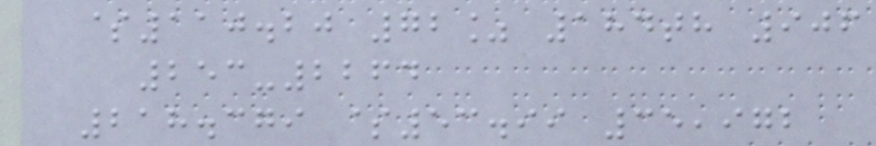$110.20 72% 184th 906
253-2264
218.379 $53.99 35,972
